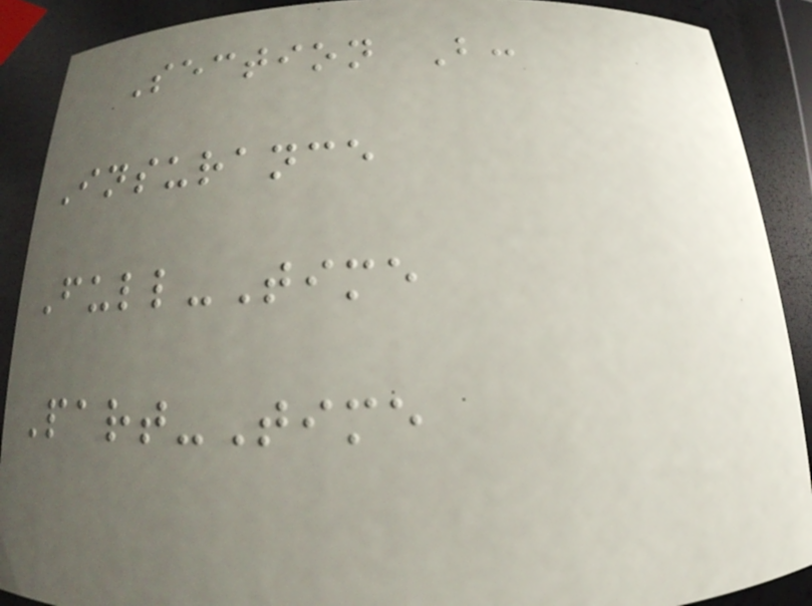Section B:
Insurance
Full-Time
Part-Time
